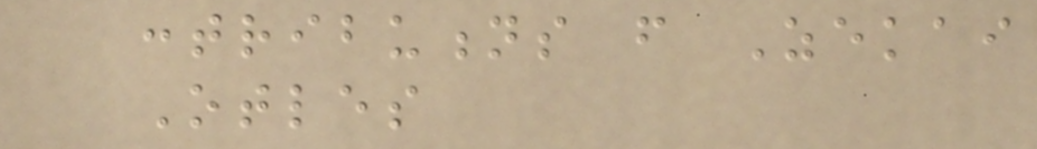contributions from Zekai
Otles
